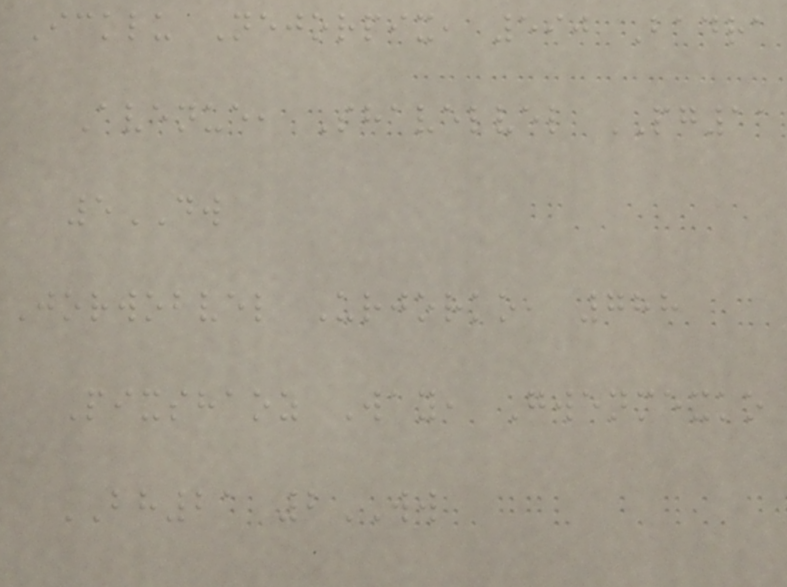Icklu Nejorpix, 590 Badra
Avenue, Shavelvel PG11
5DW
Jorwobvel Urjorko, 788
Pixshaoz Way, Gwenmexko
BH21 2WW
